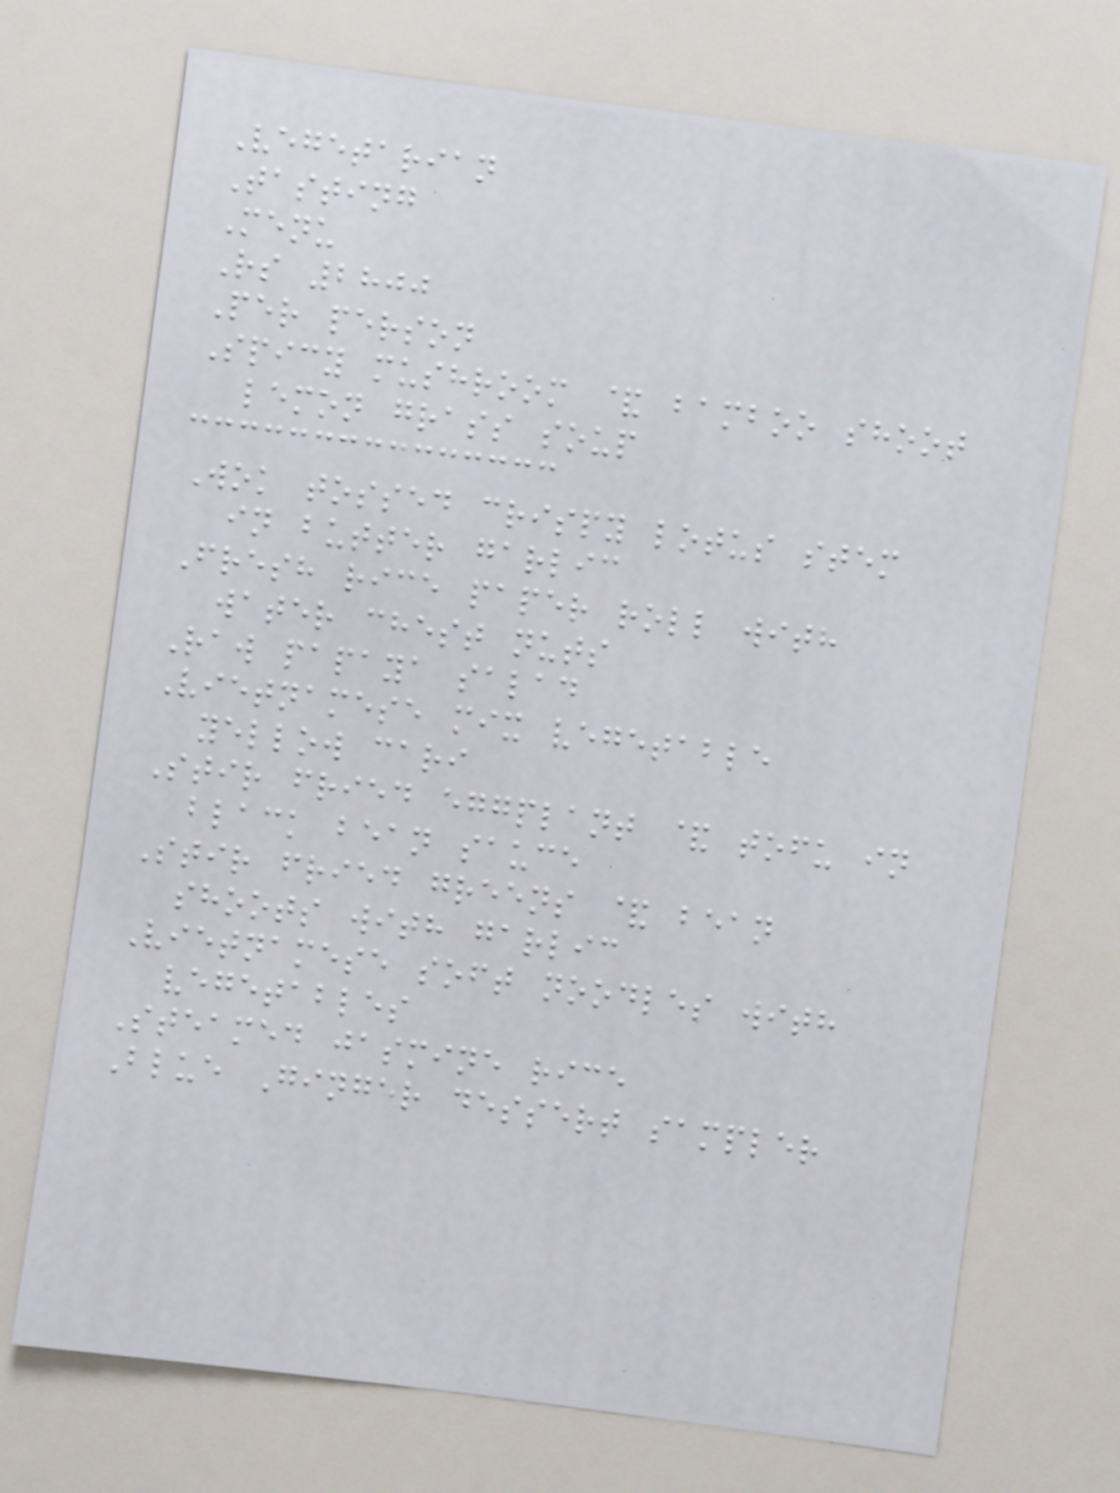Vegetarian
Tasting
Menu
Rs 2800
Per person
Spicy mushroom & bamboo shoot
lemon grass soup
Wok tossed crispy lotus stem
in butter garlic
Fresh rice paper roll with
water chest nuts
Raw papaya salad
Vietnamese mix vegetable
yellow cari
Stir fried eggplant & tofu in
black bean sauce
Stir fried greens & bean
shoots with garlic
Vietnamese soft noodles with
vegetables
Steamed jasmine rice
Blue Ginger dessert sampler
